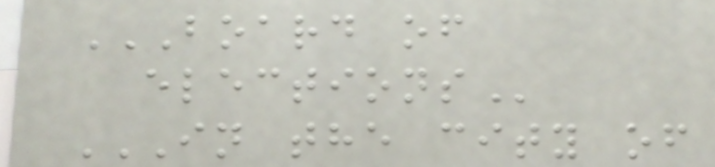BOARD OF
ELECTIONS
IN THE CITY OF
